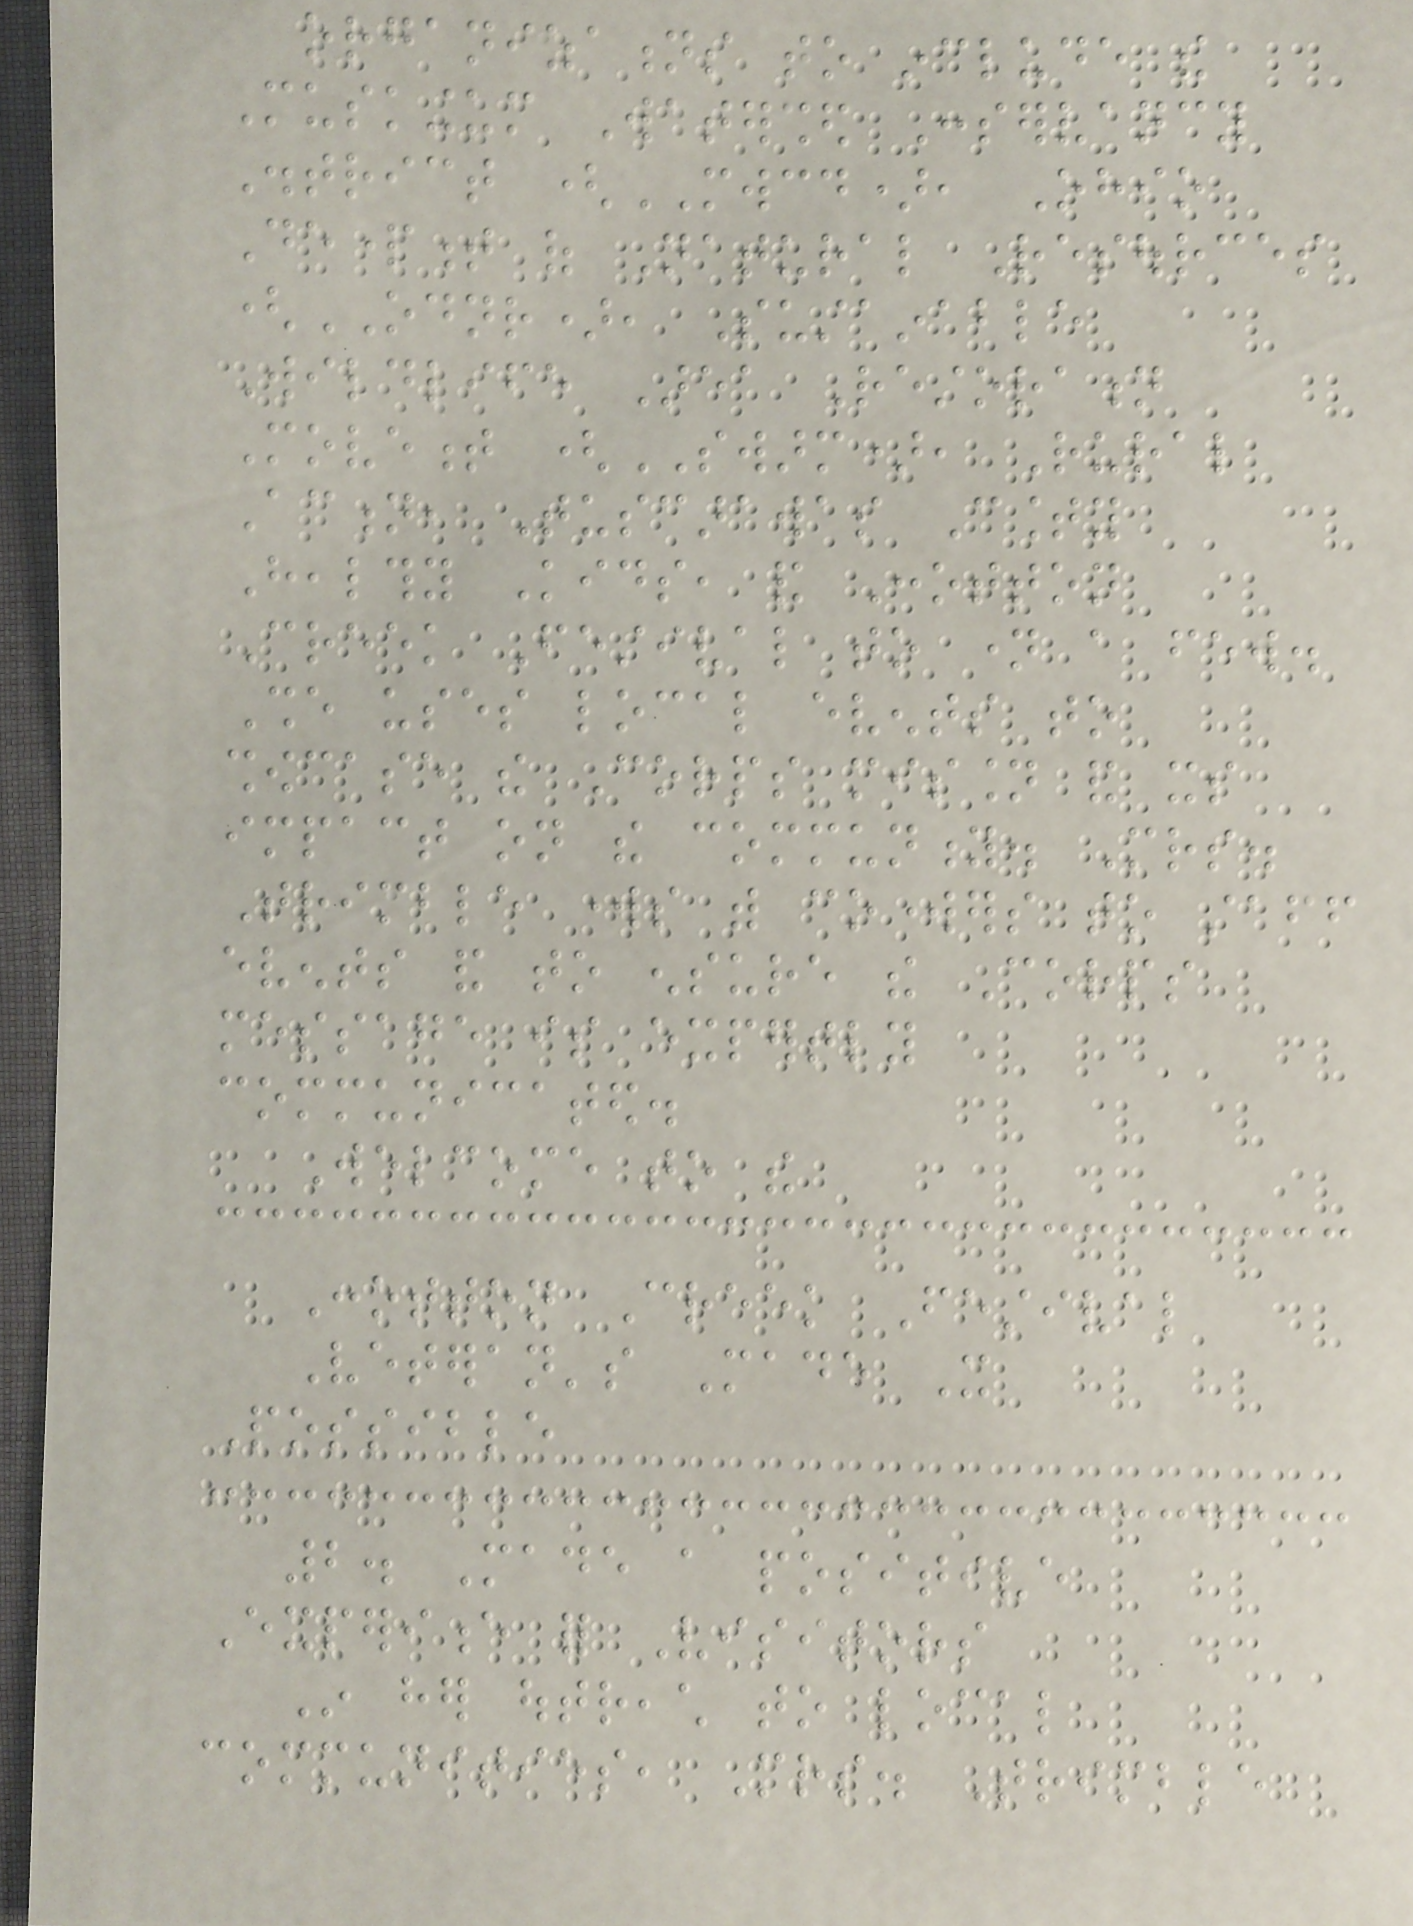organizations to include the
Muskingum Watershed Conservancy
District (MWCD), Ohio
Department of Natural Resources
(ODNR), Sustainable
Wildlife Area Restoration
Movement (SWARM), Rural
Action, Tuscarawas County
Healthy Kids, and Conotton
Creek Festival to name a few.
She uses local events to
showcase the Corps mission and its
impact on the community. Mrs.
Trimble works with coworkers to staff
events and to ensure the Corps
message is expertly
communicated.
Welcome to the
Conotton Creek Festival
Veteran's Made It
Possible
2. Made a positive
Experience for Visitors
In her outreach to local
communities, Mrs. Trimble
